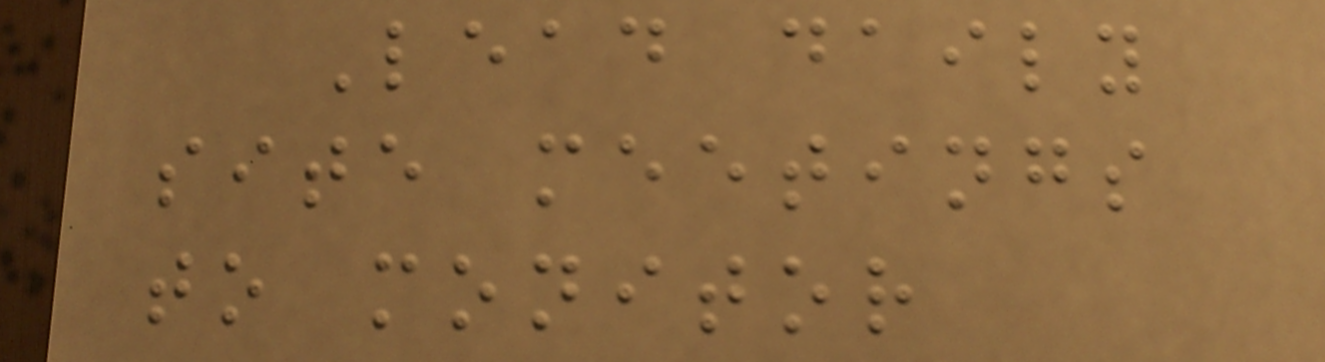Lead daily
site meetings
to monitor
